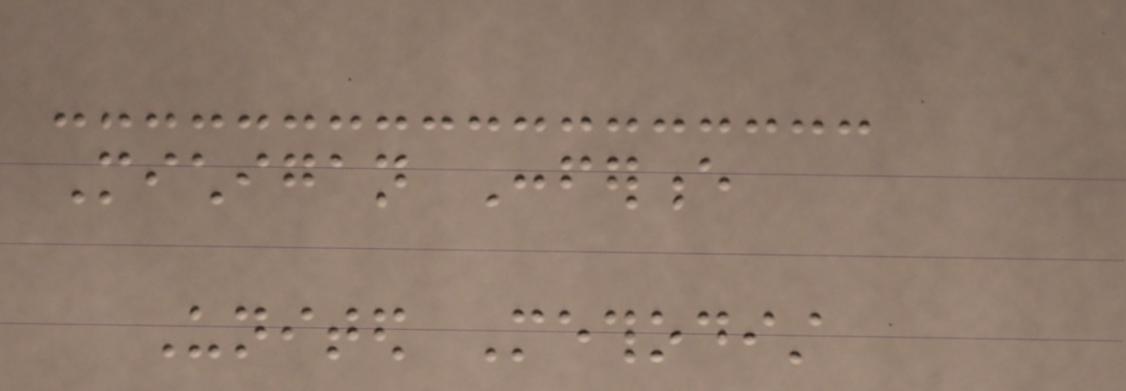Michigan Conference
United Methodist
